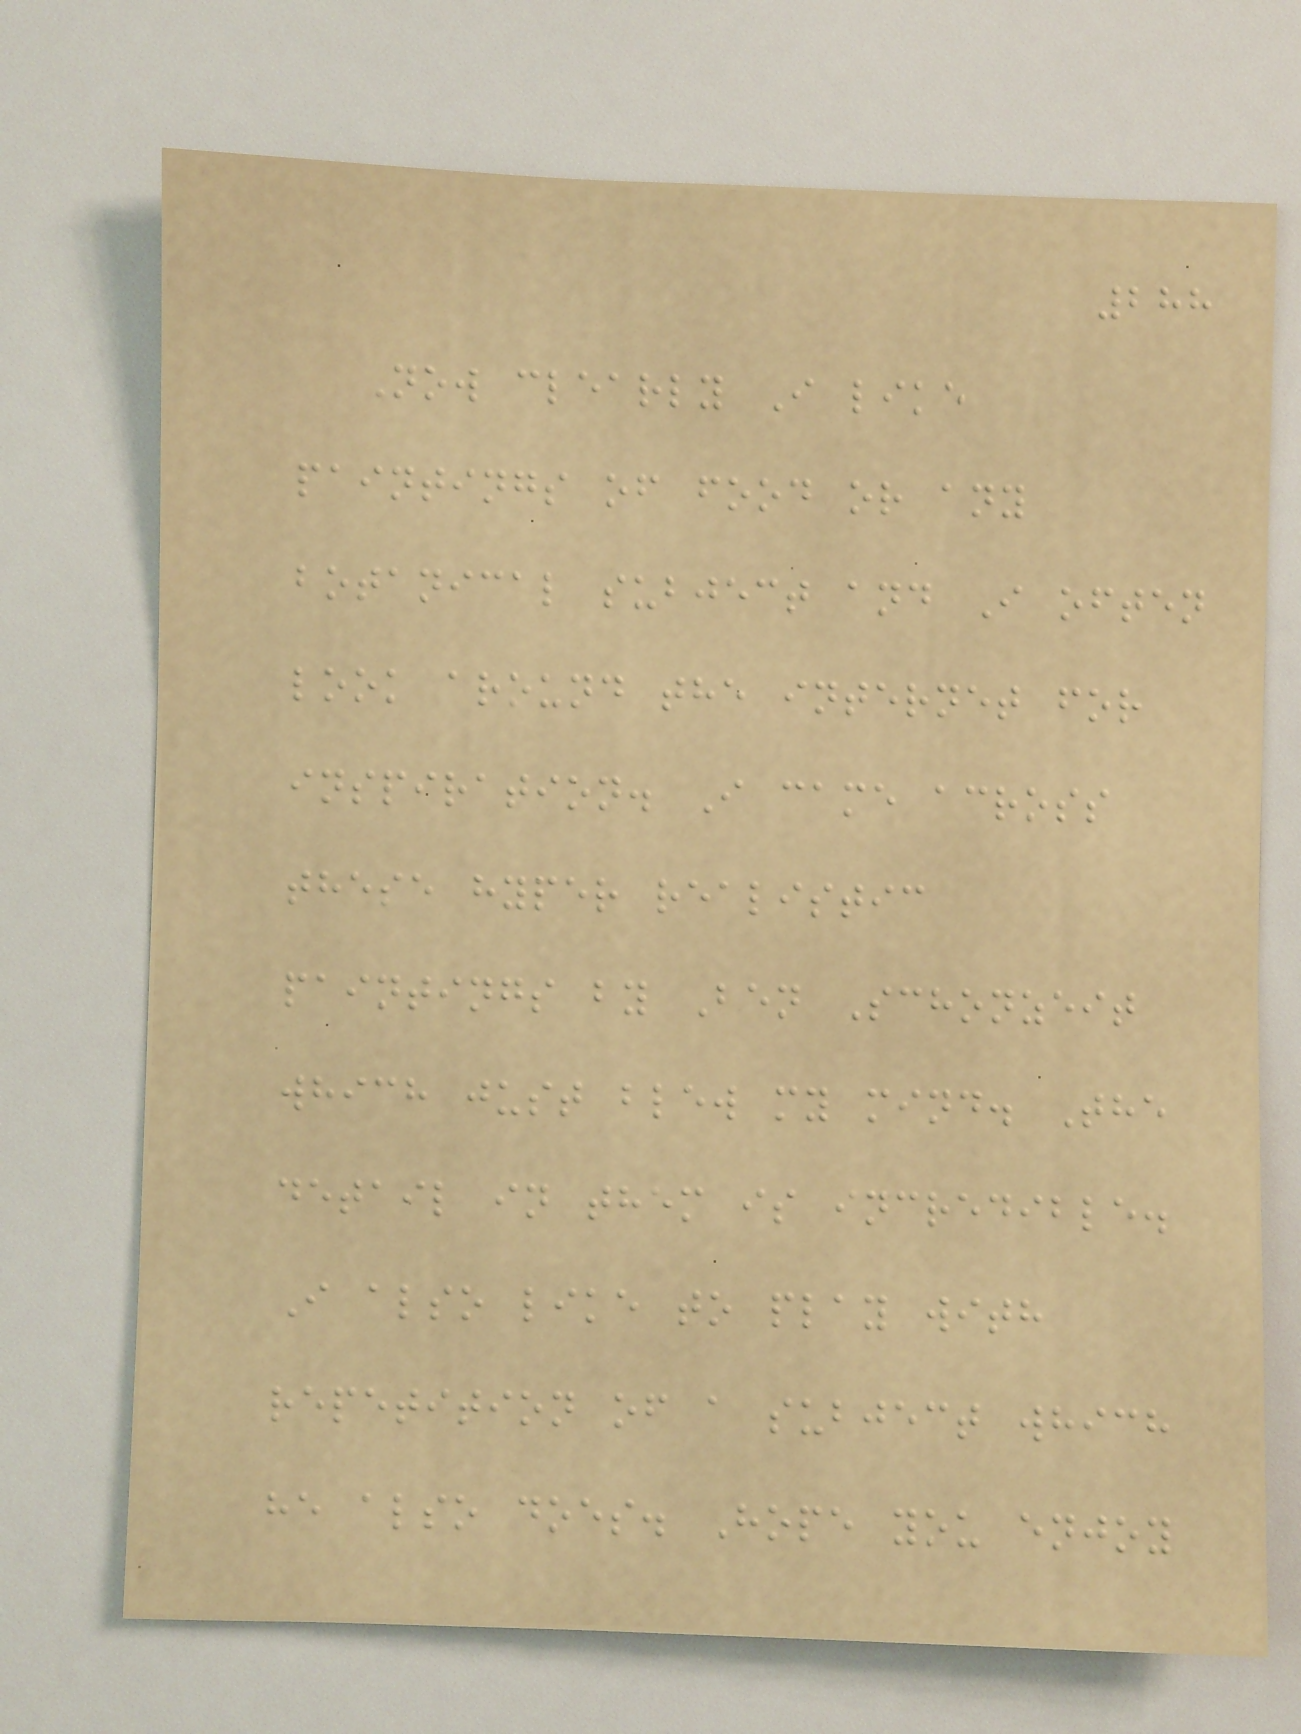288
Now clearly I like
paintings of food or any
botanical subject and I often
look around the internet for
inspiration. I came across
these hyper realistic
paintings by Ben Schonzeit
which just blew my mind. The
detail in them is incredible.
I also like to play with
repetition of a subject which
he also does. Hope you enjoy
